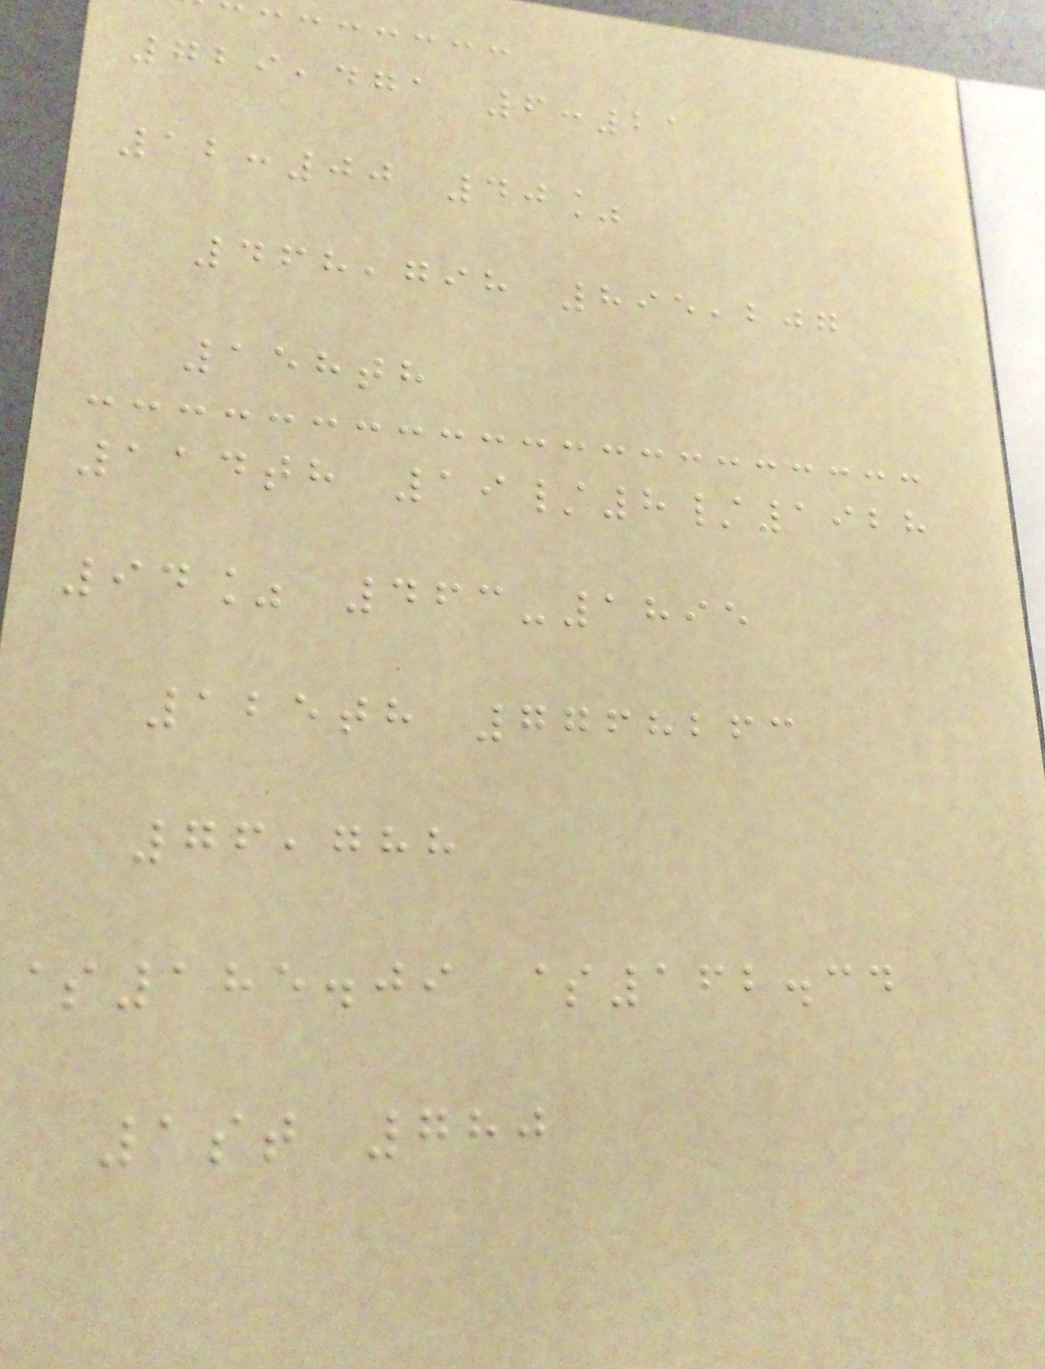729,471 6:21
12:00 40%
468,798 895,207
158th
114th 19/8/1928
94% 463-1895
125th 7768263
76,788
$185.09 $162.34
1st 780
